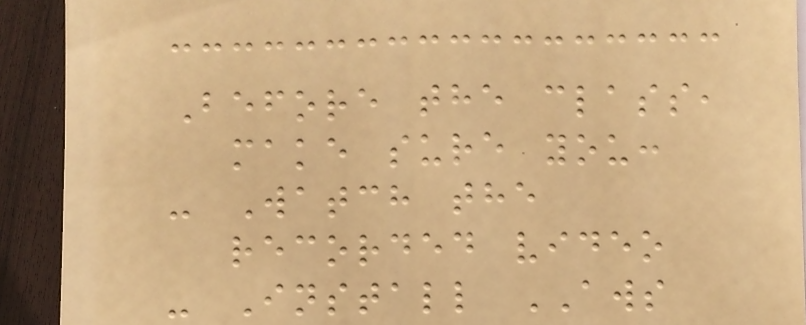Before the class,
make sure you:
- Watch the
recorded video
- Install AWS
